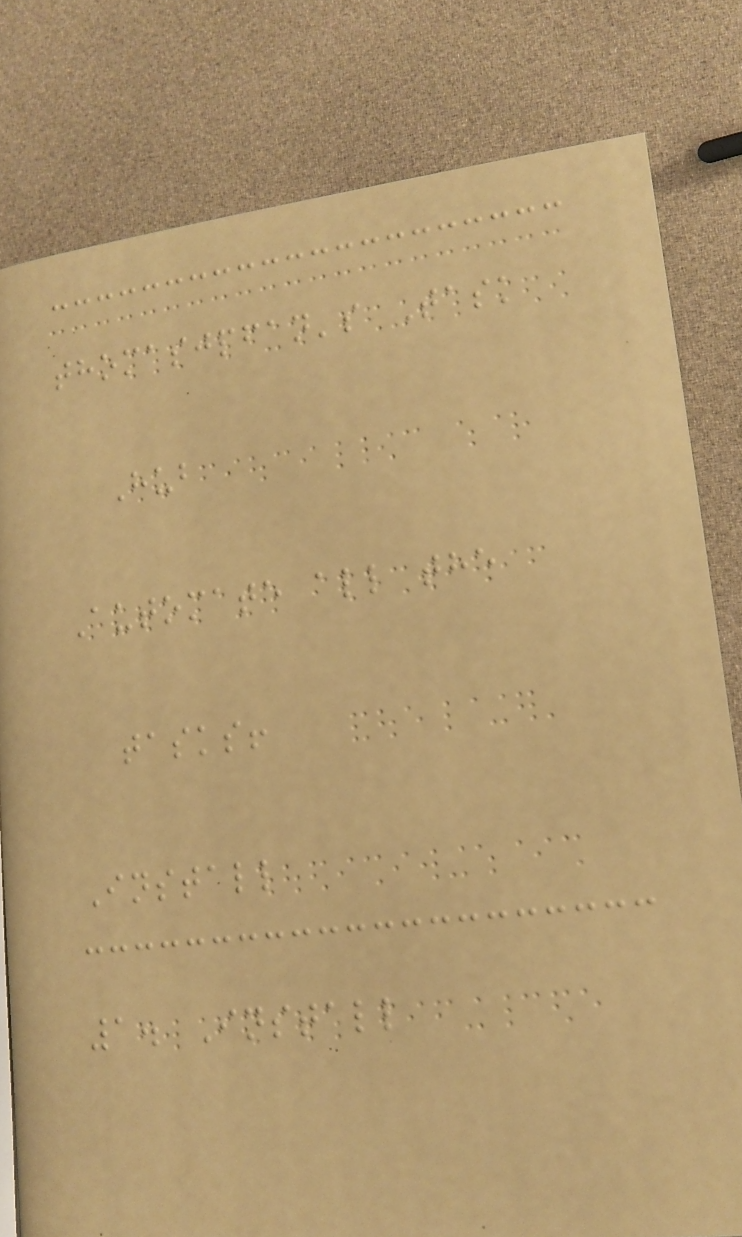thomasjpfan's Task
Hub
Automate all the
tasks!
Install
1. Install
